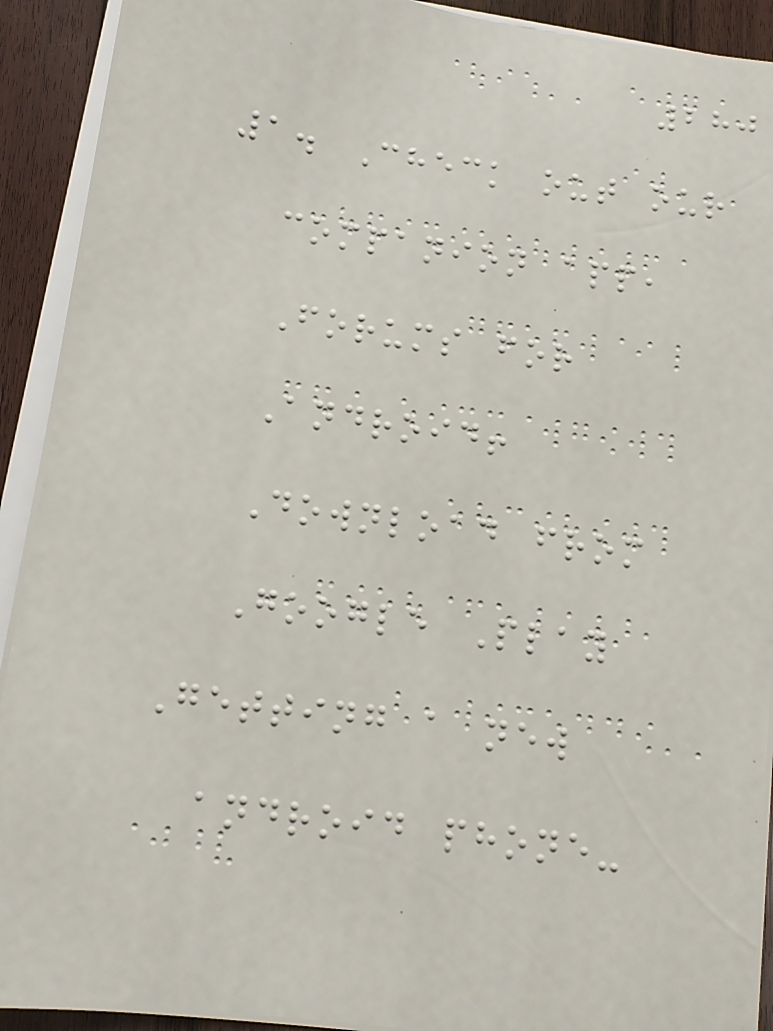280
1. Check out our
companion app,
Forums for
Android!
Download from
Google Play
Getting a new
android phone-
